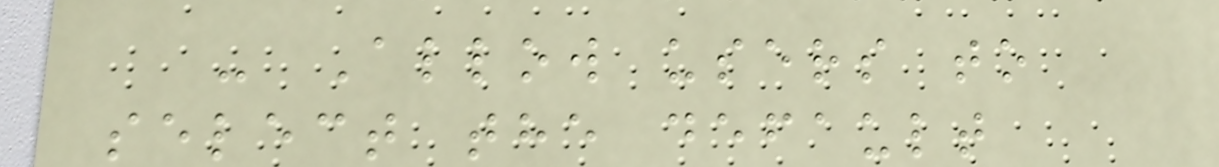- Allow users to
select the default
